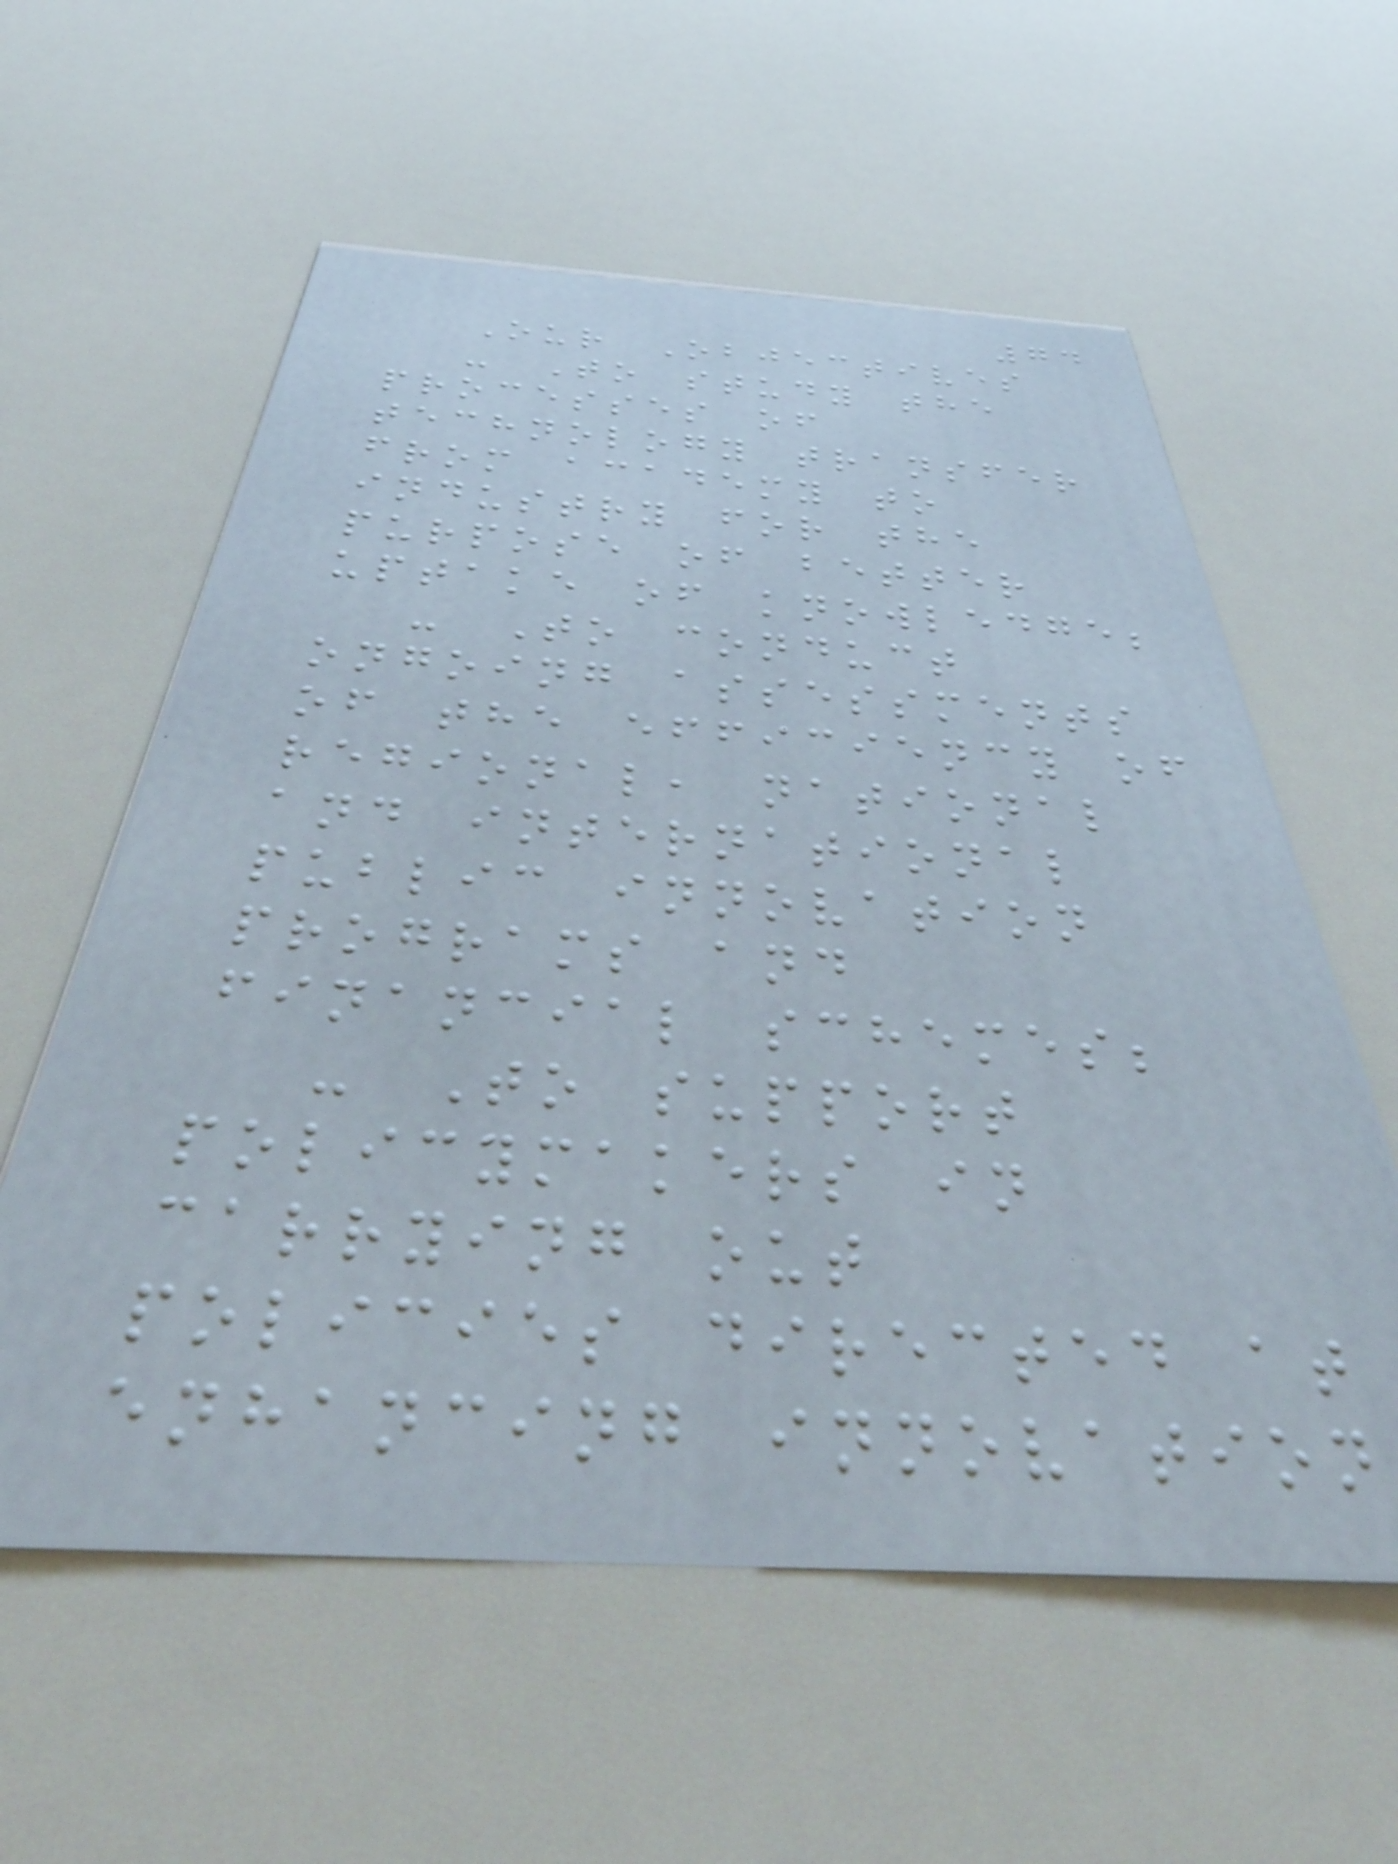74
Our Objectives
- To study the
processes of
technology transfer
from academy to
industry for the
purpose of better
uptake of knowledge;
- To conduct
ongoing assessments
of the efficiency of
regional, national
and international
public innovation
programs and
financial schemes;
- To support
policymakers in
carrying out
policies directed at
enhancing innovation
